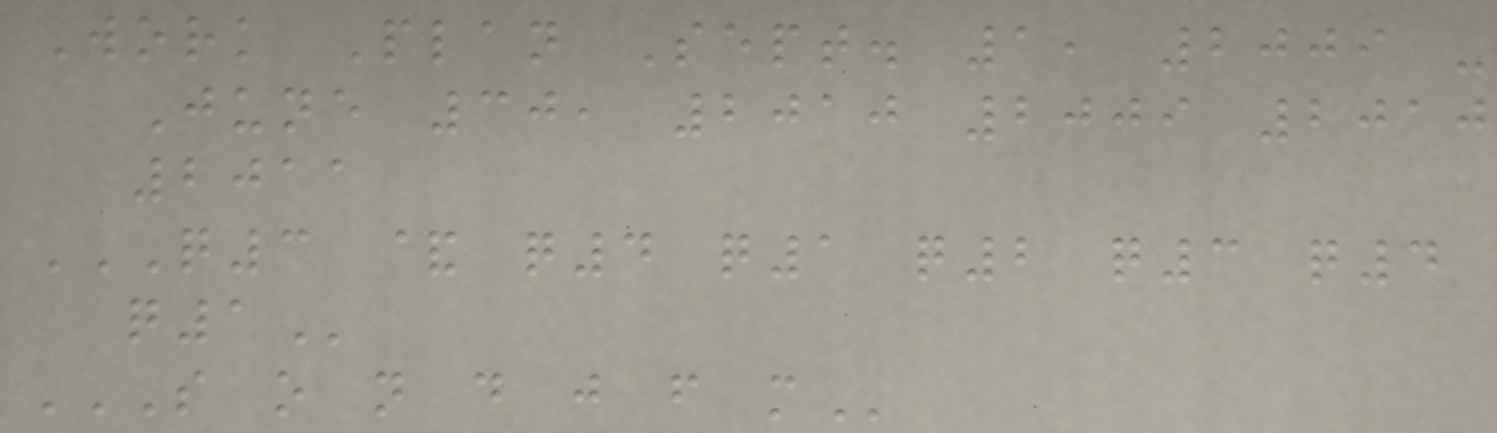Work Plan Sept. 1, 2009 -
June 30, 2010 2009 2010
2011
Q3 & Q4 Q1 Q2 Q3 Q4
Q1
S O N D J F M
